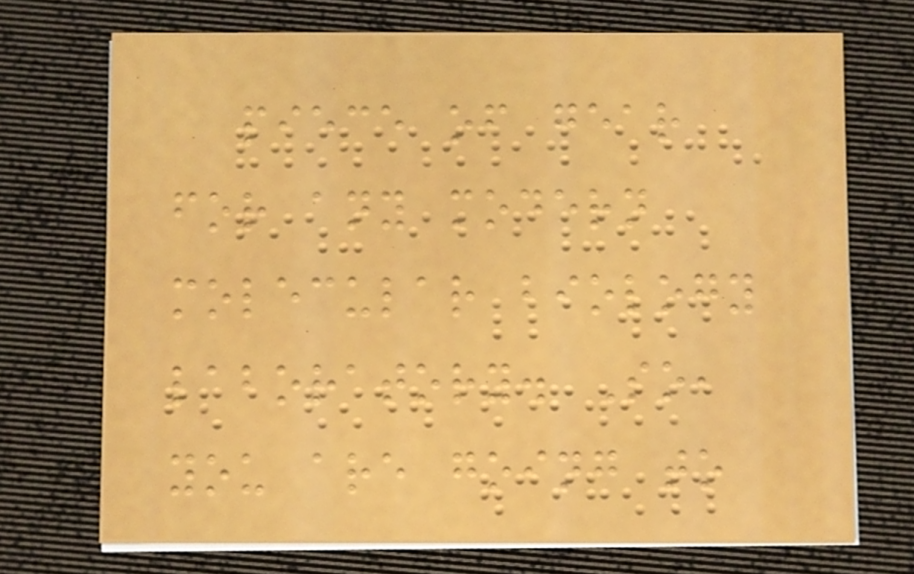piece of gear
for any modern
molecular biology
laboratory. So,
you are going to
